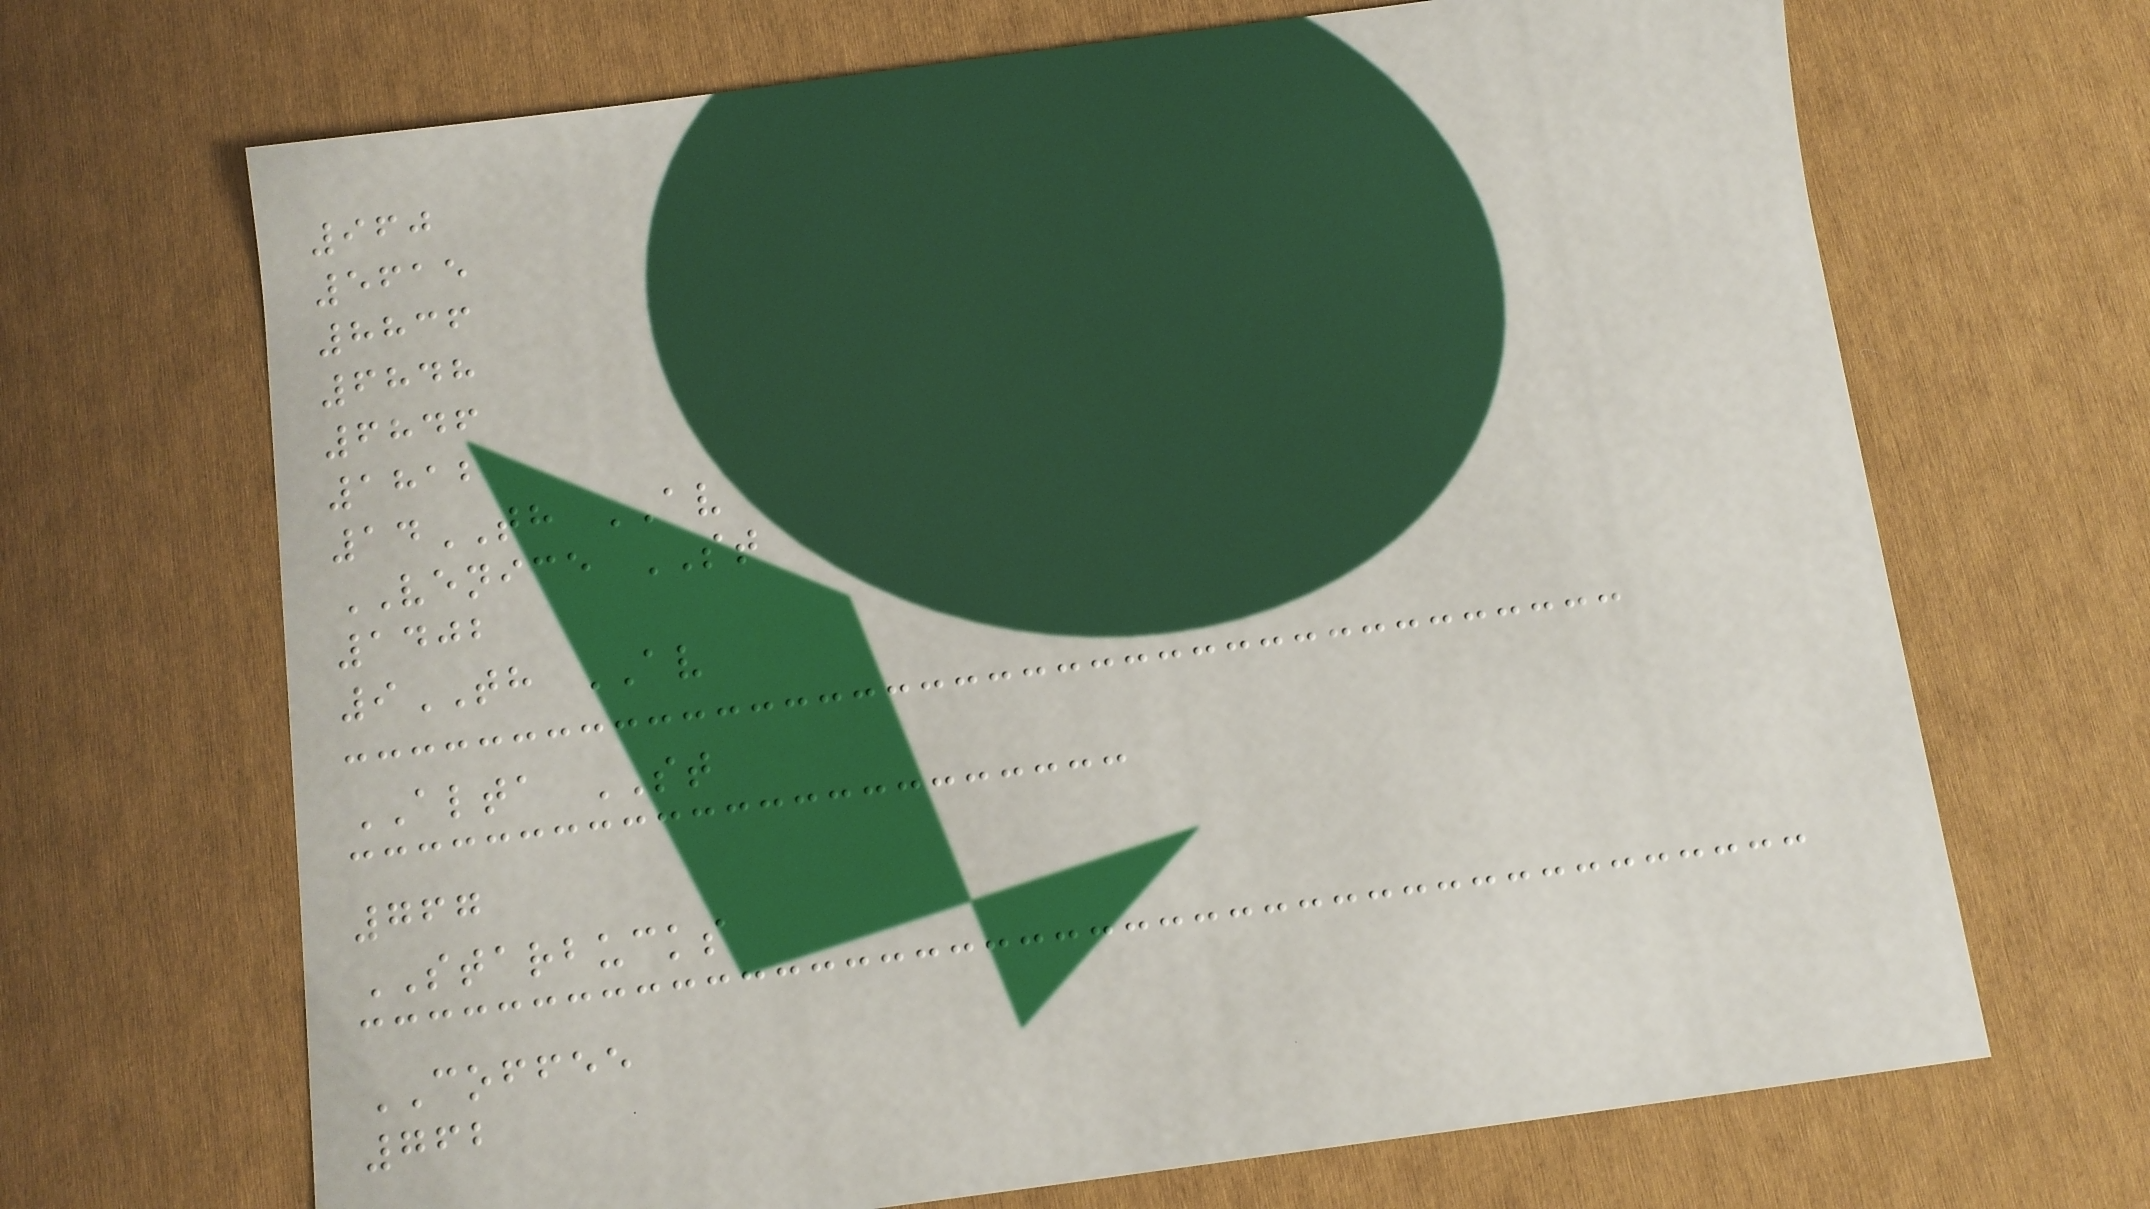960
5615
8836
6848
6846
1812
14TH AV
VENICE ST
1402
9TH AV
ALTA ST
767
STARBUCKS
COFFEE
762
